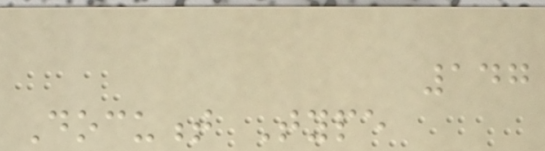147
Document Type
